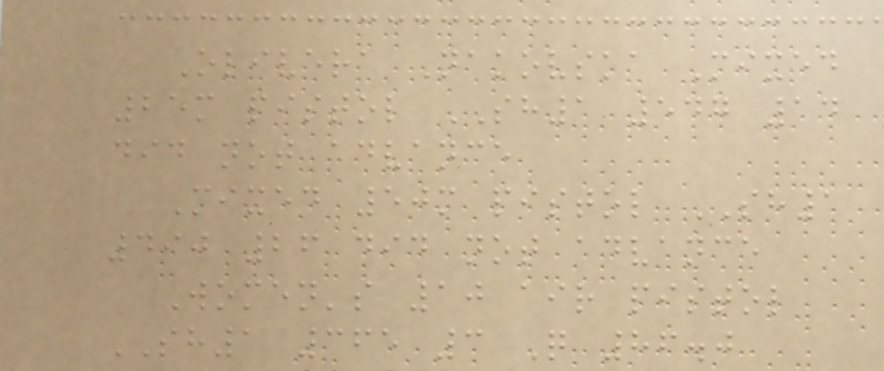Olivera Nakovska Mixed
25m pistol SH1 547 14
did not advance
Mixed 50m pistol SH1
490 26 did not advance
Women's 10 air pistol
SH1 365 3 Q 86.0
